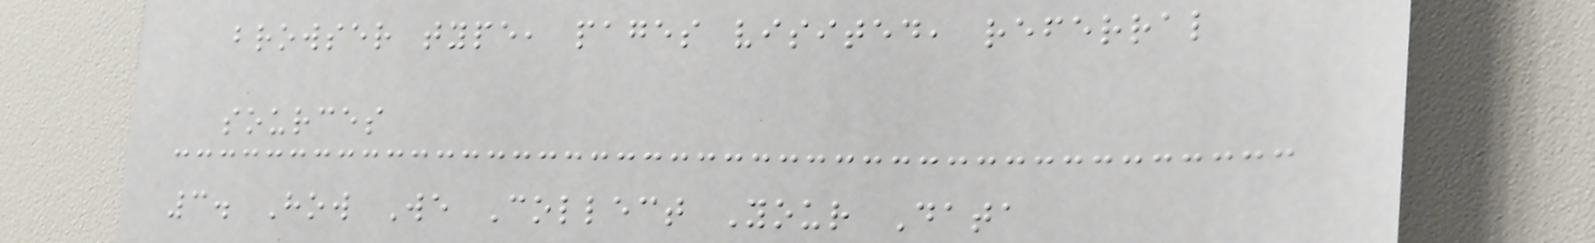browser type, pages visited, referral
sources
3. How We Collect Your Data
